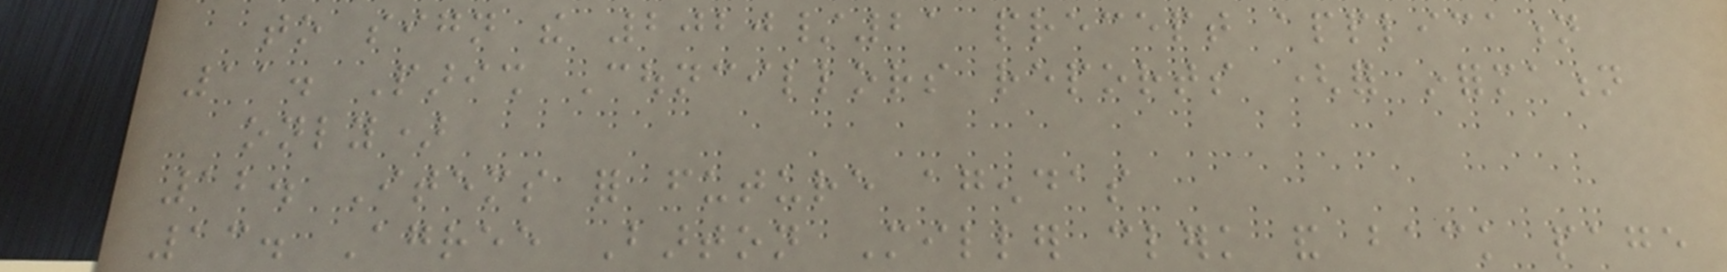to sign the 2020/21 precept application
11. Parish Councillors reports (for information
only)
12. Items for future agendas
13. Agree Barton Miller clerk and back page
